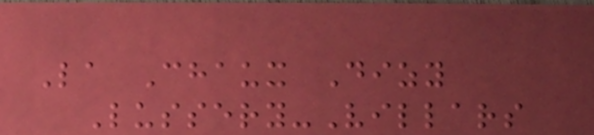La Chaux Dizy
Lussery-Villars
